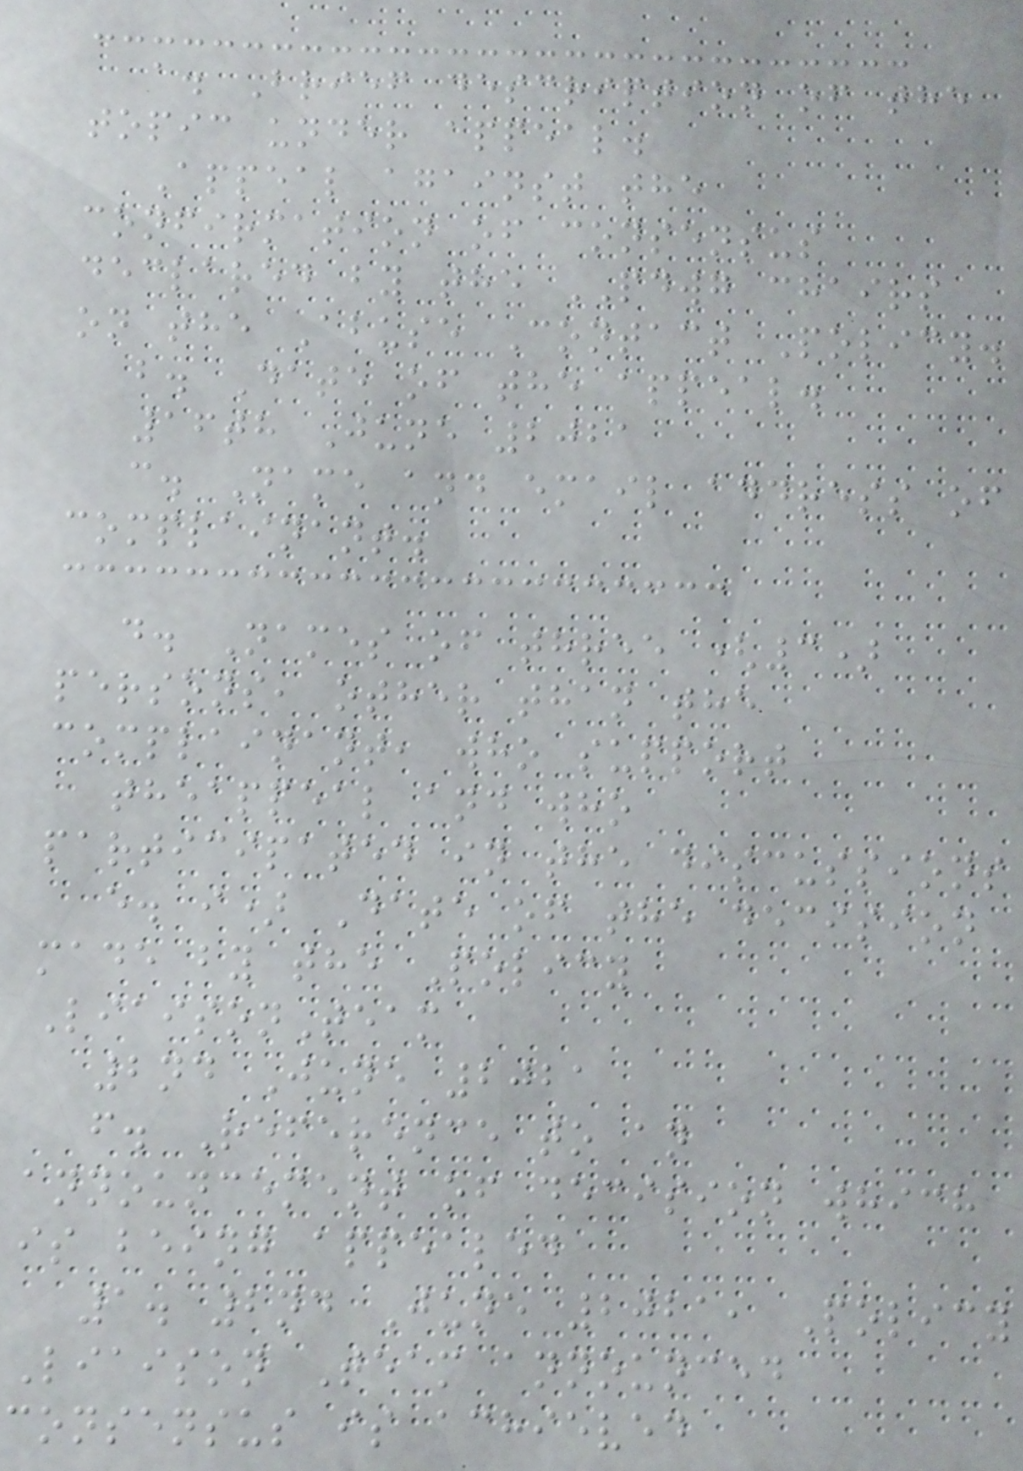a. Brief description of the
topic under appeal.
Appeal against the
confirmation of consensus
declared by the PDWG chairs
on the Abuse Contact Policy.
b. Date of the appeal.
16th June 2021
c. Name and email address of
complainant.
d. Names of three (3)
persons, other than the
complainant, who support
theappeal and who
participated in the discussions
e. i) Date of the decision
made by the Policy
LiaisonTeam
2nd June 2021
f. Reference to an
announcement of decision which
is being appealed
1. 2nd June 2021, Policy
Liaison Team announced
consensus is achieved
